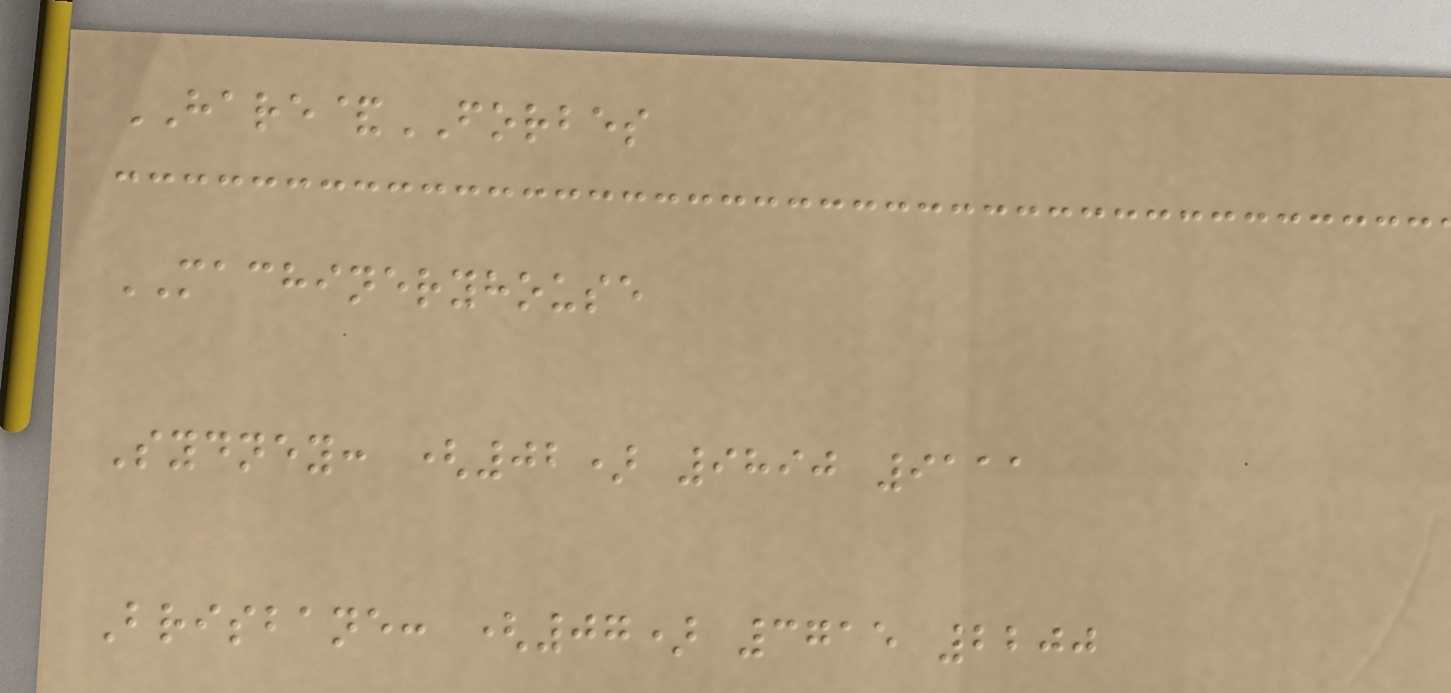HARE&FORBES
MACHINERYHOUSE
Sydney: (02) 9890 9111
Brisbane: (07) 3715 2200
